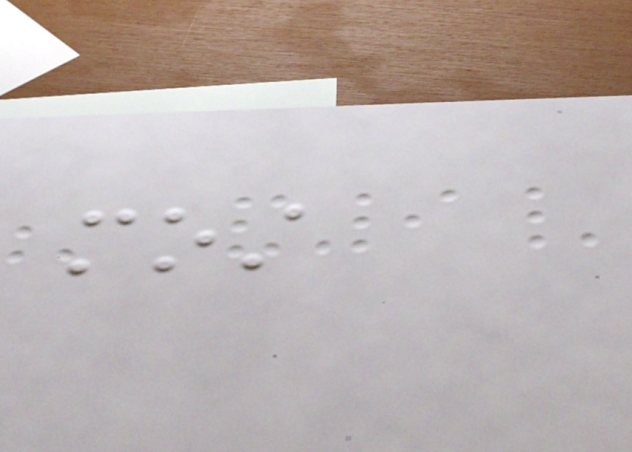most
